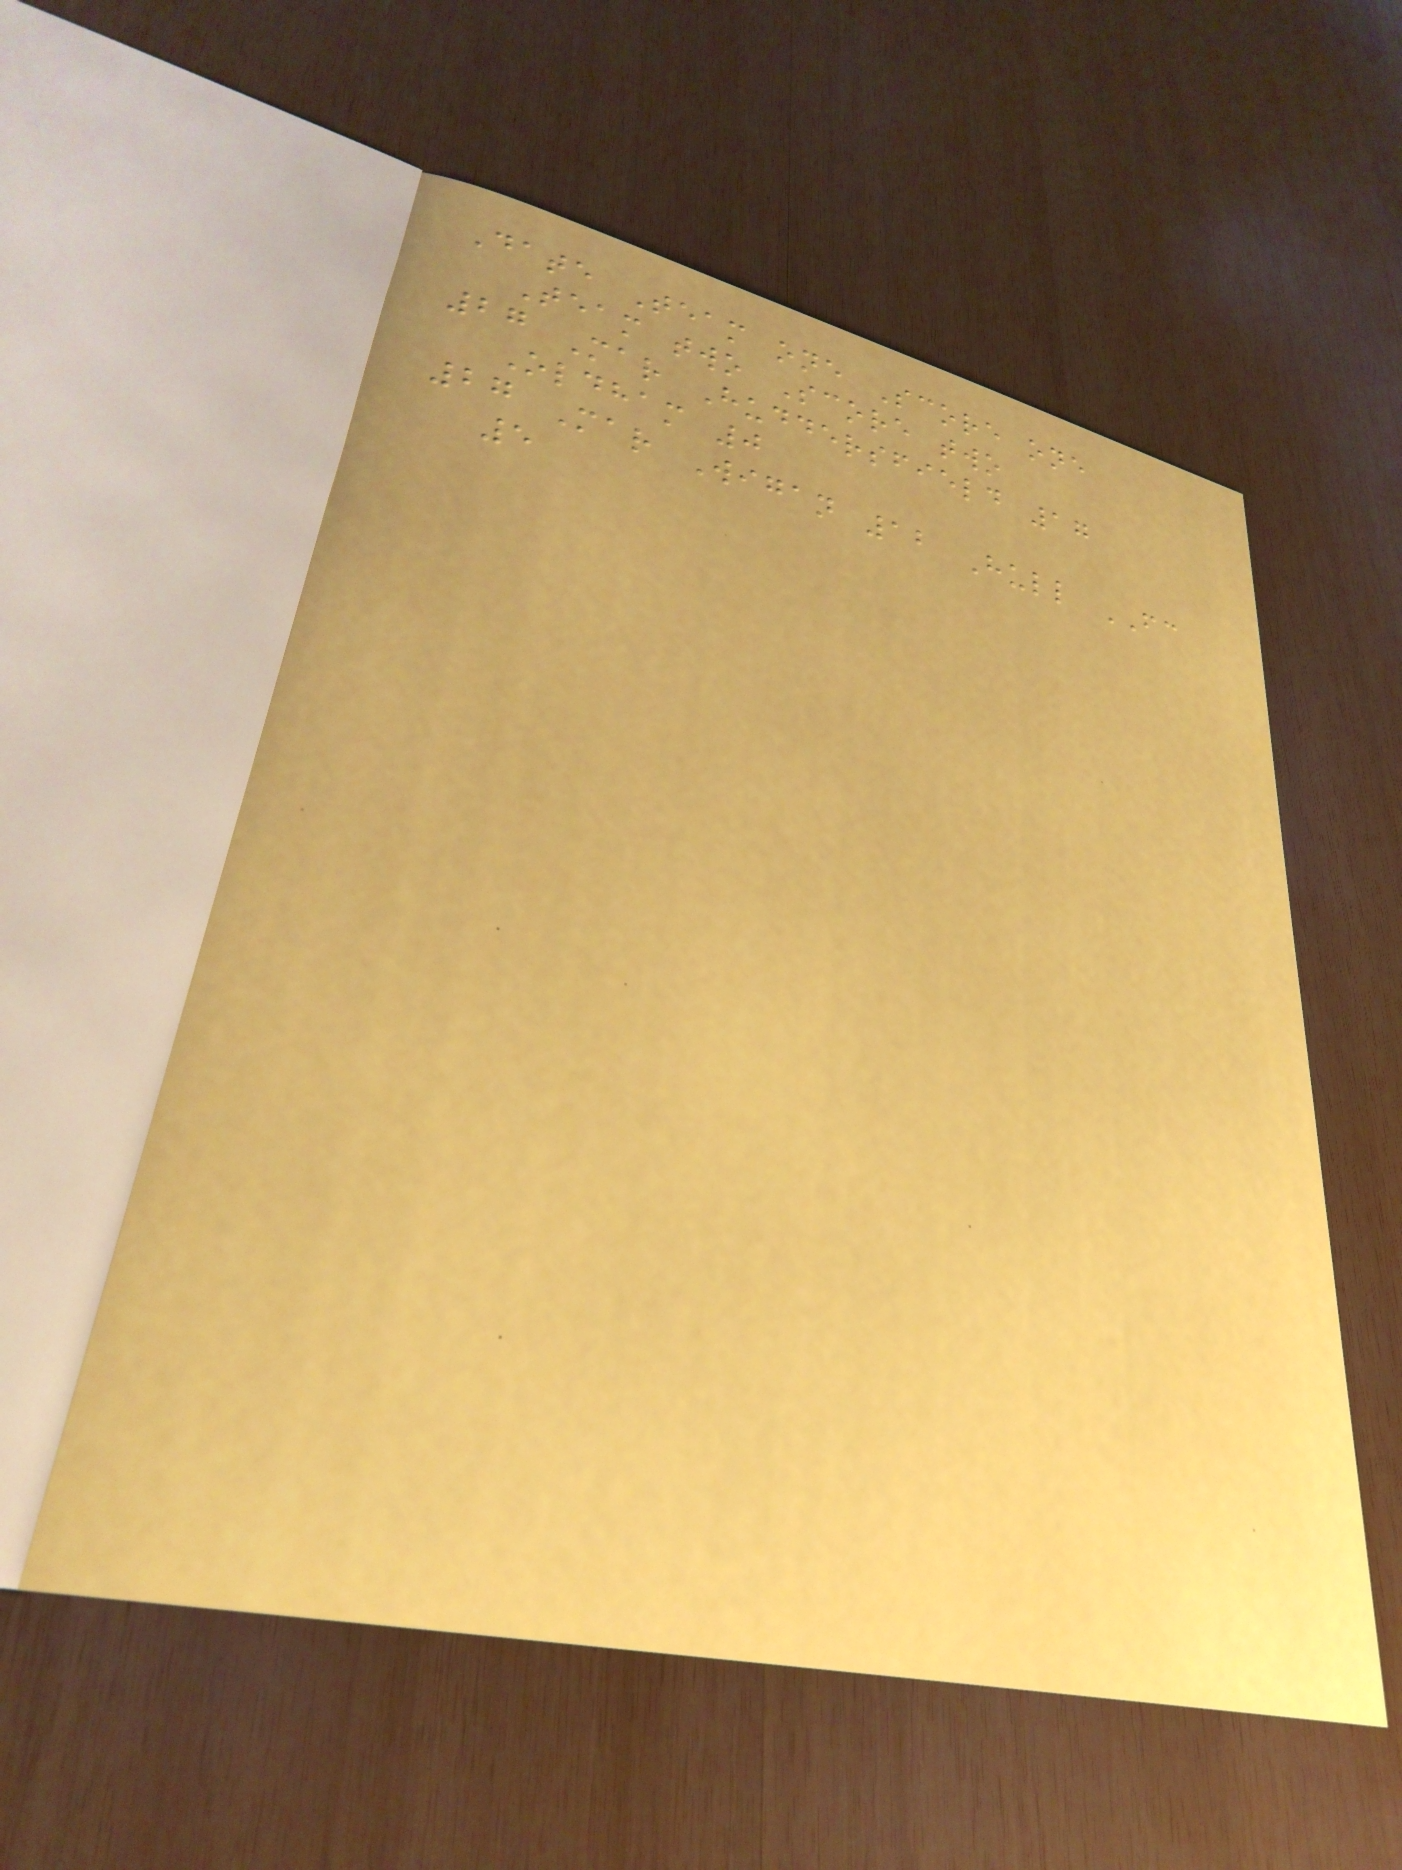Date Team one Score one
Team two Score two
27 Mar Huddersfield 17
Oldham 0
27 Mar Wigan 12 Hull FC
5
